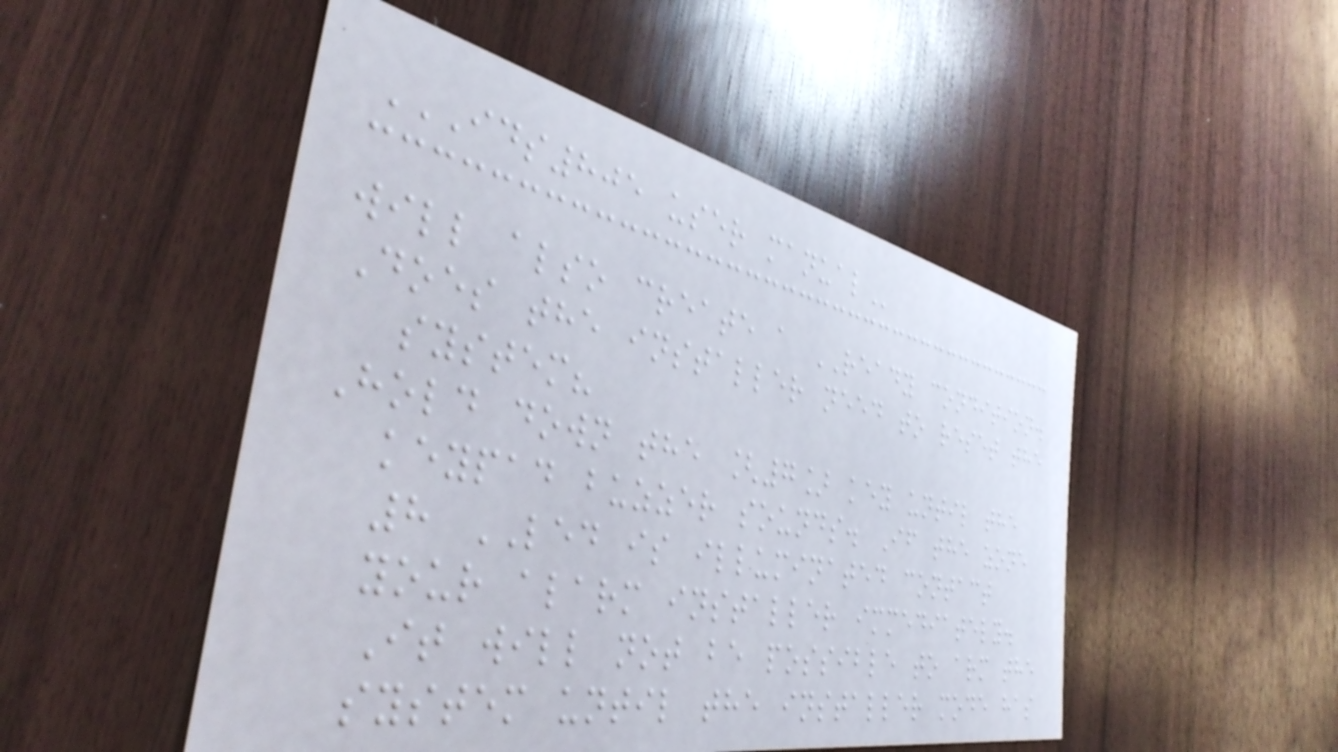IDS805 USER MANUAL
will also create a READY condition.
Does the installer need to reset the
system?
Hold down the [7] key until the
keypad buzzer sounds. If the zone
8 LED is illuminated contact
your alarm installer immediately.
It will not be possible to arm the
system until the installer mode has
